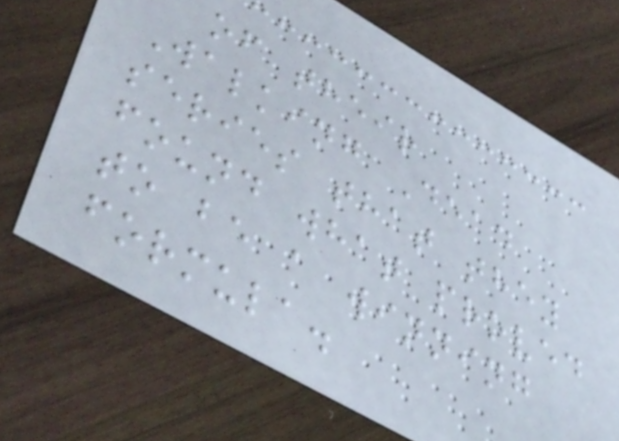of their
Walking Dead
series that they
found what proved
to be a winning
formula.
